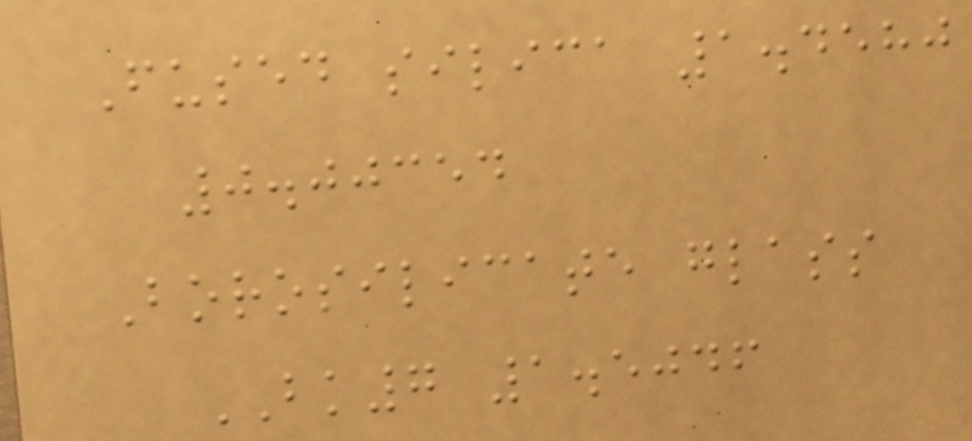Fused silica 1.4580
0.00354
Borosilicate glass
BK7 1.5046
